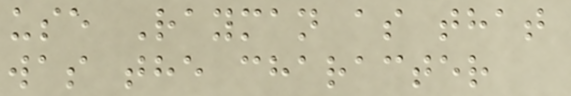use Rayman as that
was the character
